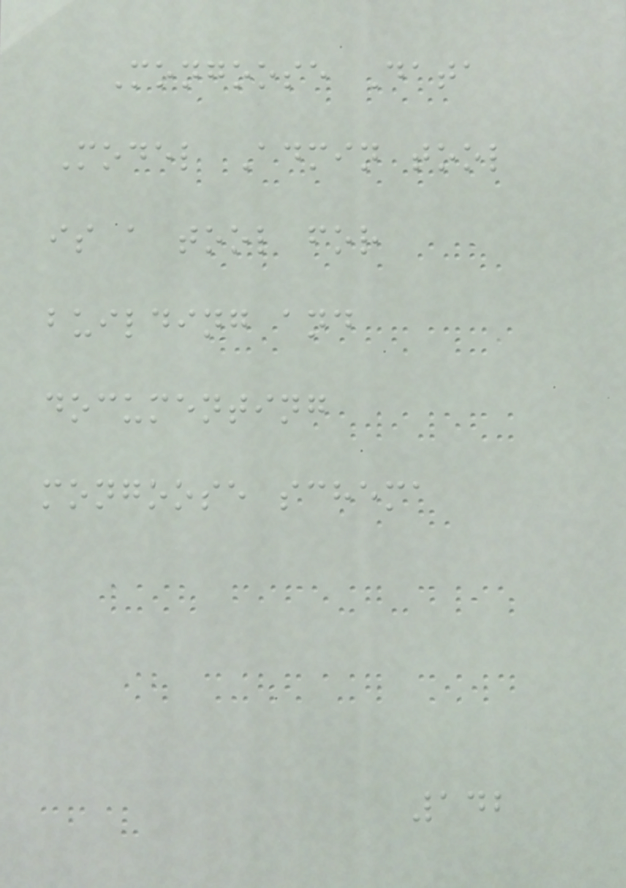Mongoose Data
Model Admin tool
is a tool for
building and
documenting
mongoose schema
142
